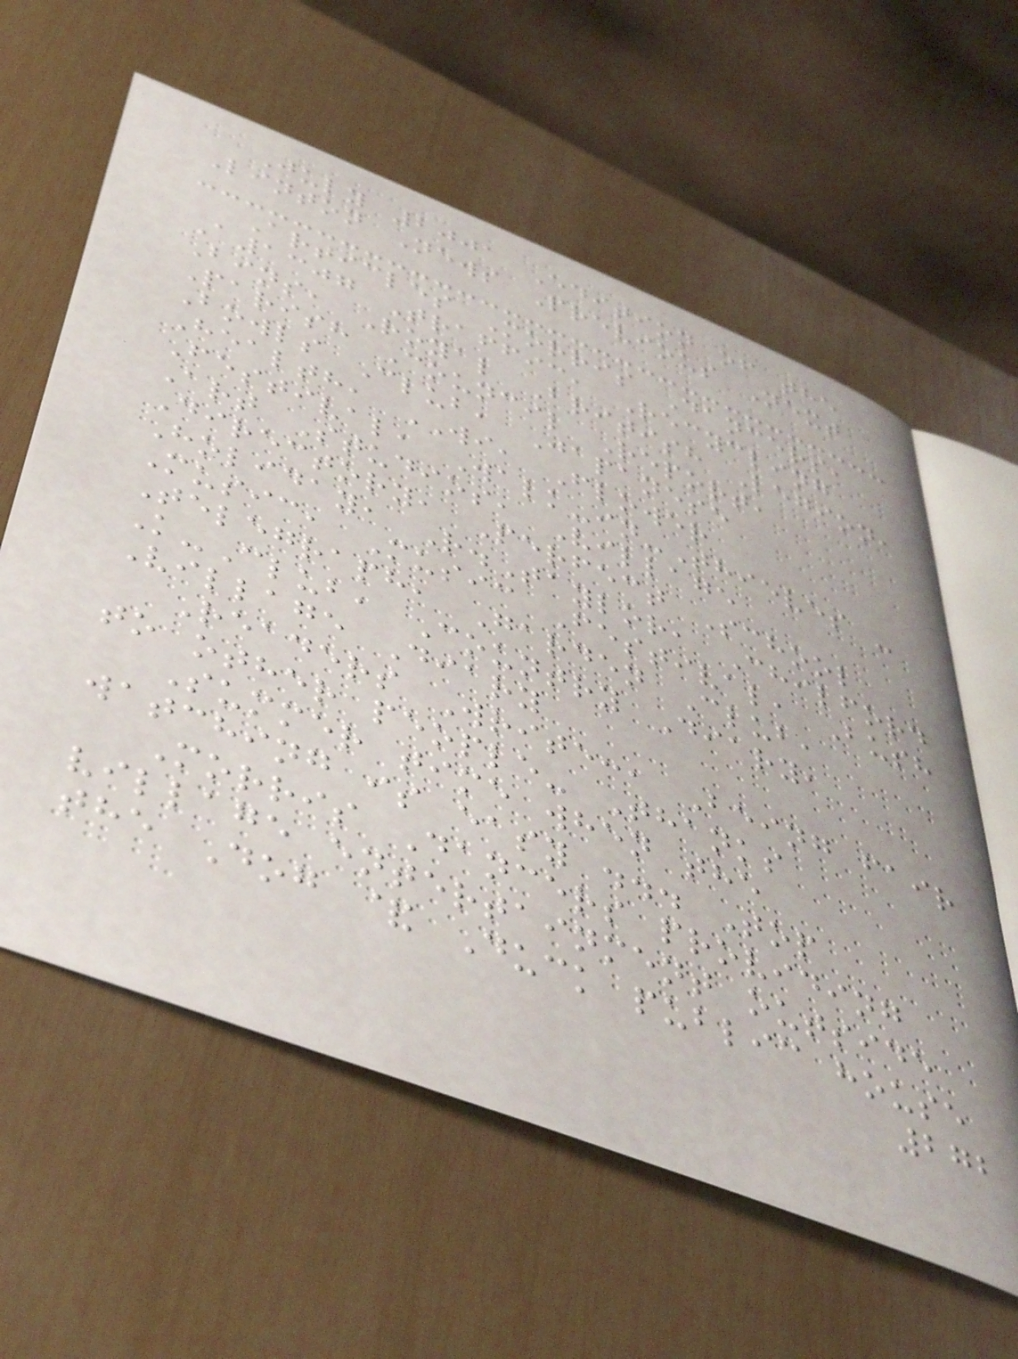July 2001 Edition of the
Linton News Previous Next
Articles Morris Dancers,
A1307 Traffic, Recycling
Bins, Royal British Legion,
Parish Council Report,
Bowls Club, Japanese
Health, WI, Flower
Festival, Walk-in-Thieves -
Art Studios, Village
Directory, Perfect School
Holiday, R.Taylor, Chilford
Music, Music Festival, Bush
Telegraph, Garden Club,
K-Club, Country Diary,
Village Diary
Readers Write:, Being fair
to other people- Thanks
Summer time when the
watching is easy ... Top
Morris Dancers providing
village entertainment outside
the Dog & Duck public house
272
